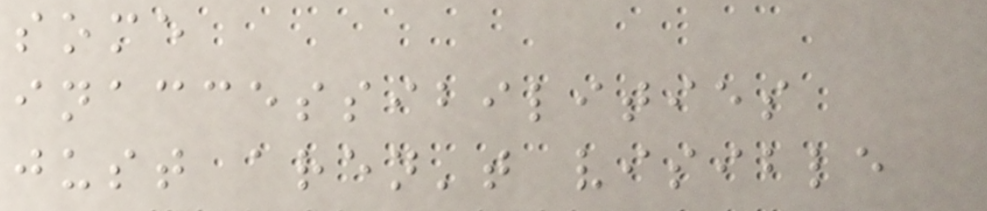some
inaccessibilities
just aren't visible
